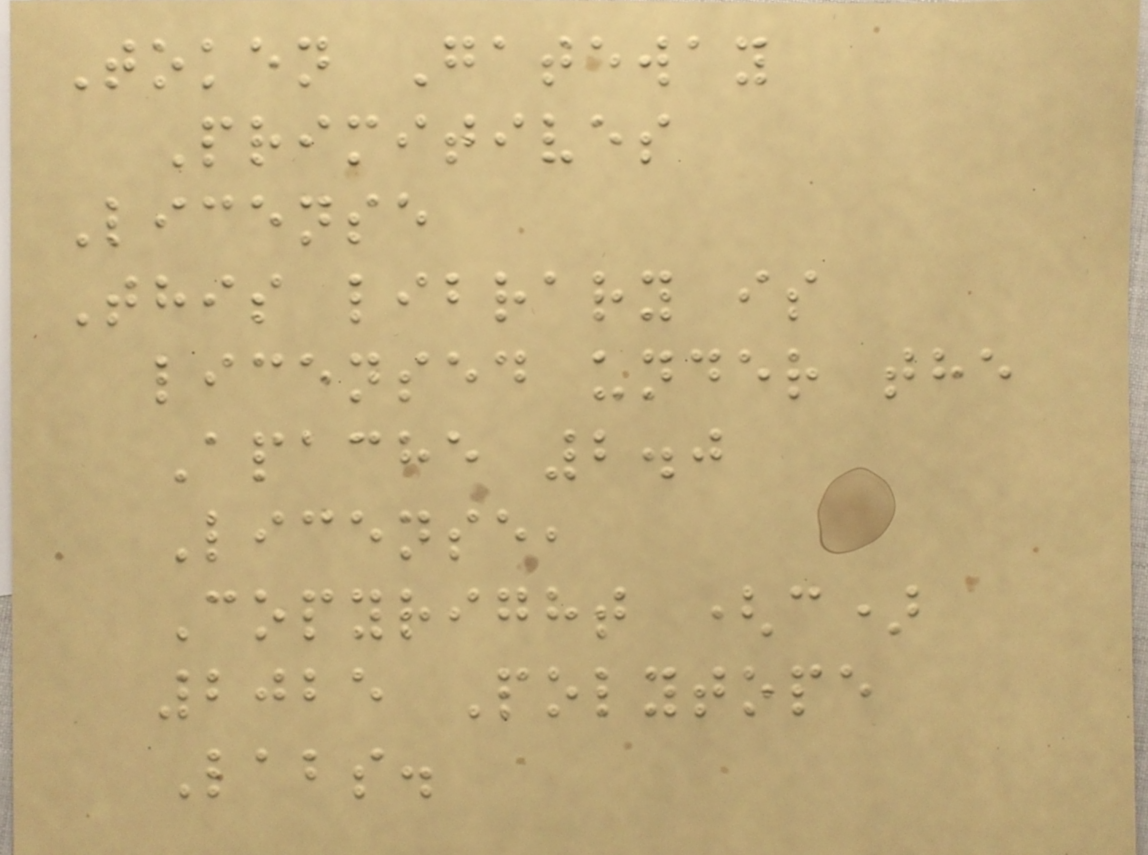Token Gateway
Primitives
License
This library is
licensed under the
Apache 2.0
License,
Copyright (c)
2025 Polytope
Labs.
